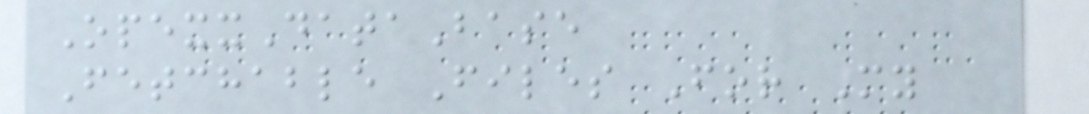OpexxDataBase
Fetchable Files For My
